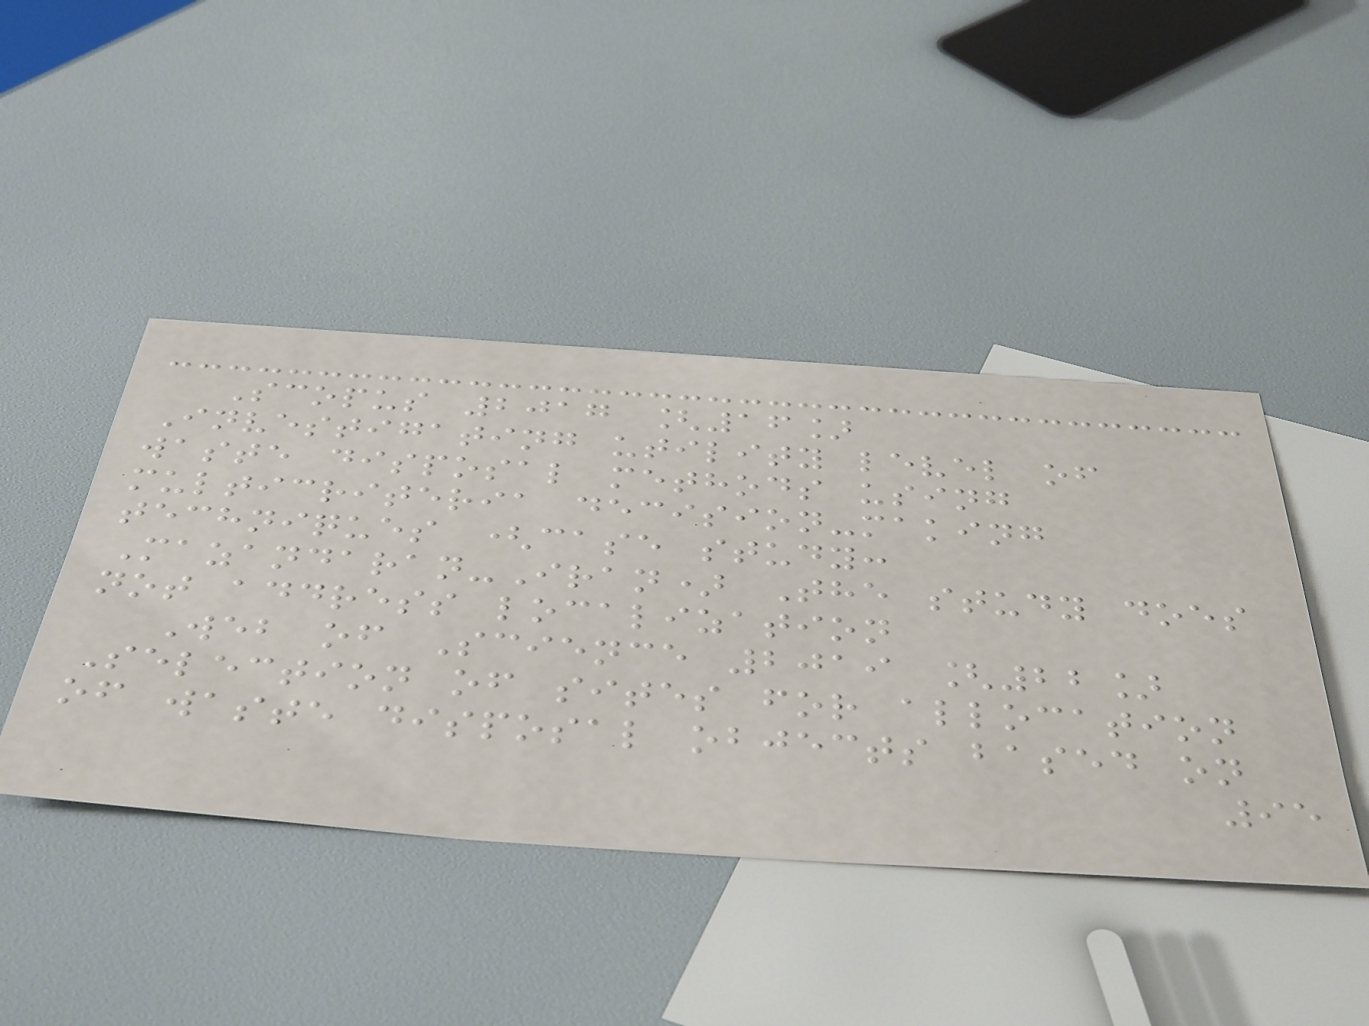Scopus 2017 [16]
Investigating utility level of
waste disposal methods using
multicriteria decision-making
techniques (case study:
Mazandaran-Iran) The study does
not address localization
Web of Science 2019 [22]
Selection of sites for allocation
of waste disposal objects based on
95
